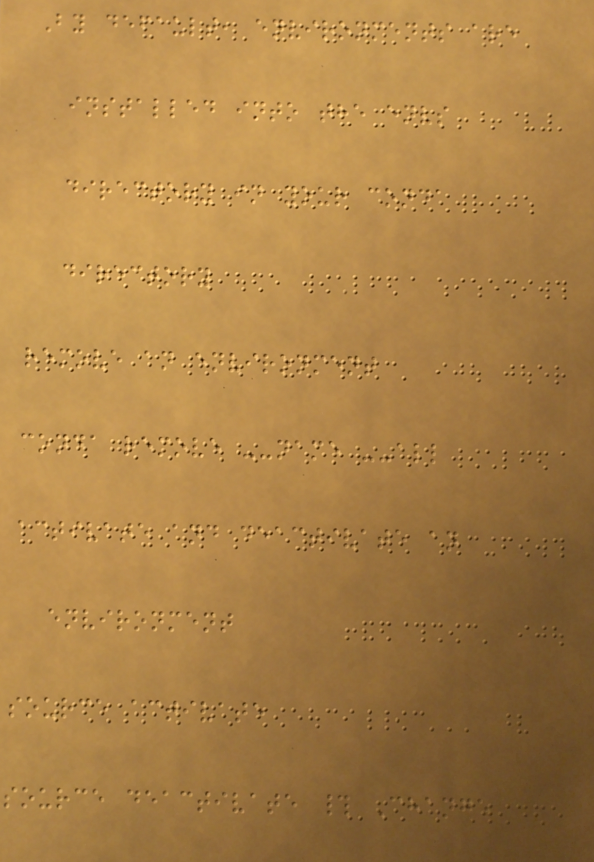By default, environments are
installed into the envs
directory in your conda
directory
remove an environment
conda remove --name --all
activate and deactivate an
environment
source activate
source deactivate # Change
